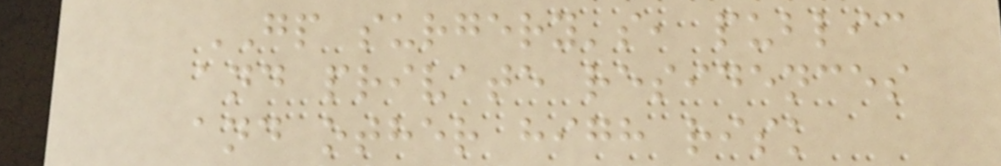GP surgery's, public
and private residences
and other high risk
